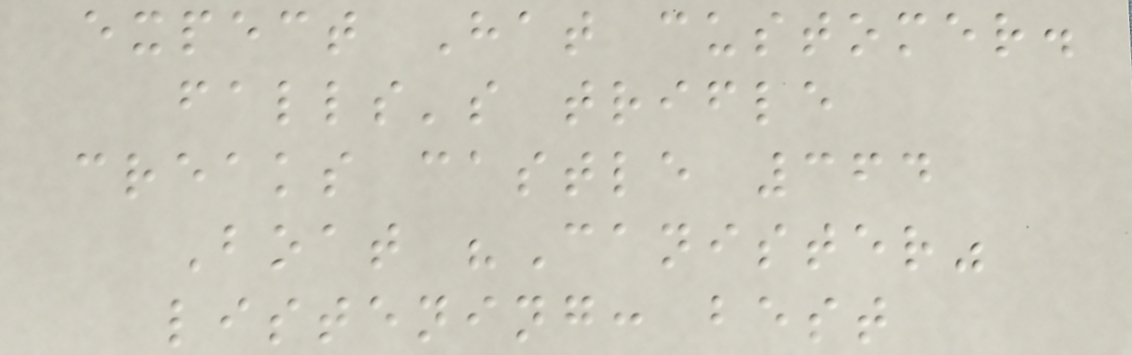expect Hat customer.
falls's trifle
creaks castle 364
Boat "Canister"
listening: best
